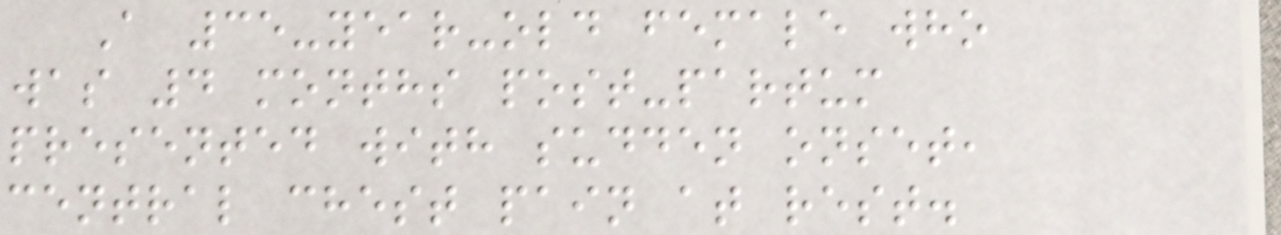A 35-year-old female who
was 4 months post-partum
presented with sudden onset,
central chest pain at rest.
